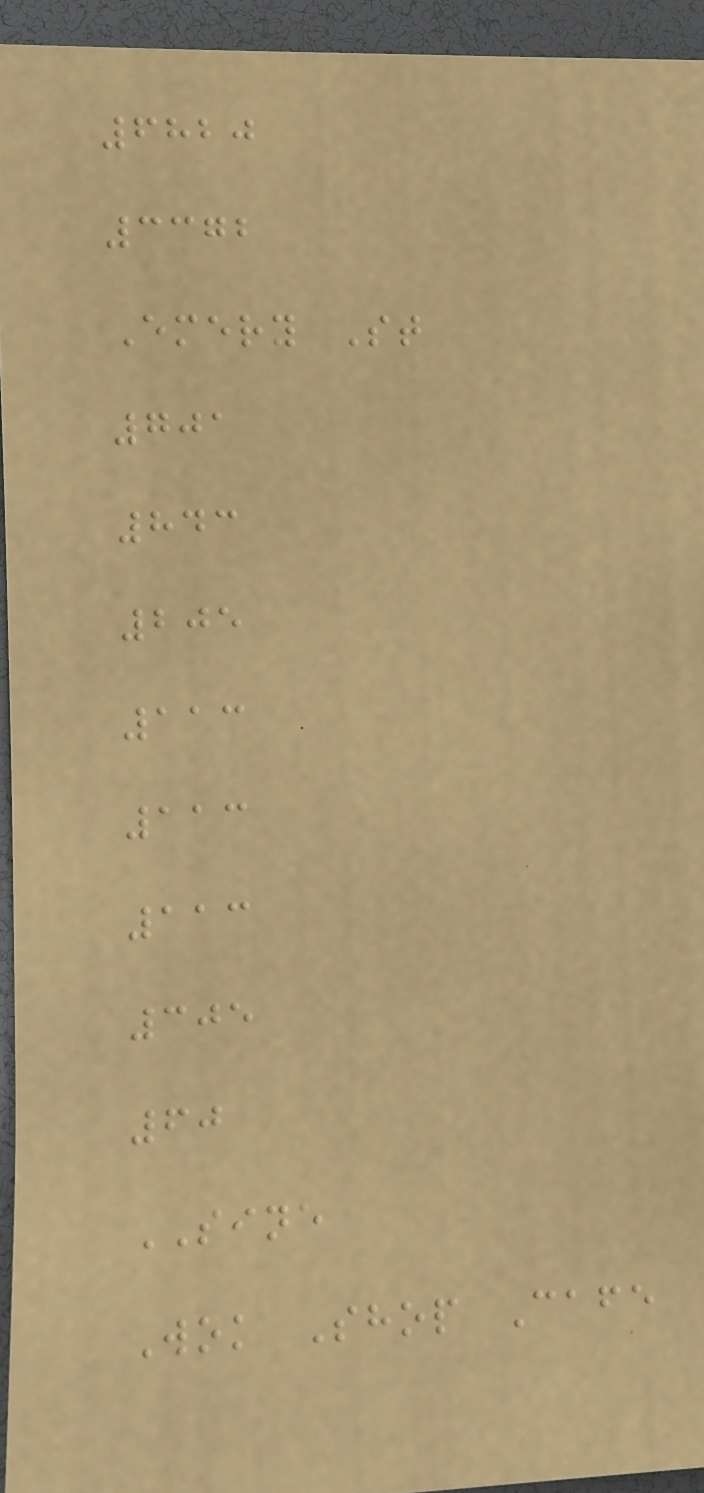6820
3372
Emery St
701
843
205
113
113
113
305
60
SINE
Wok Shop Cafe
